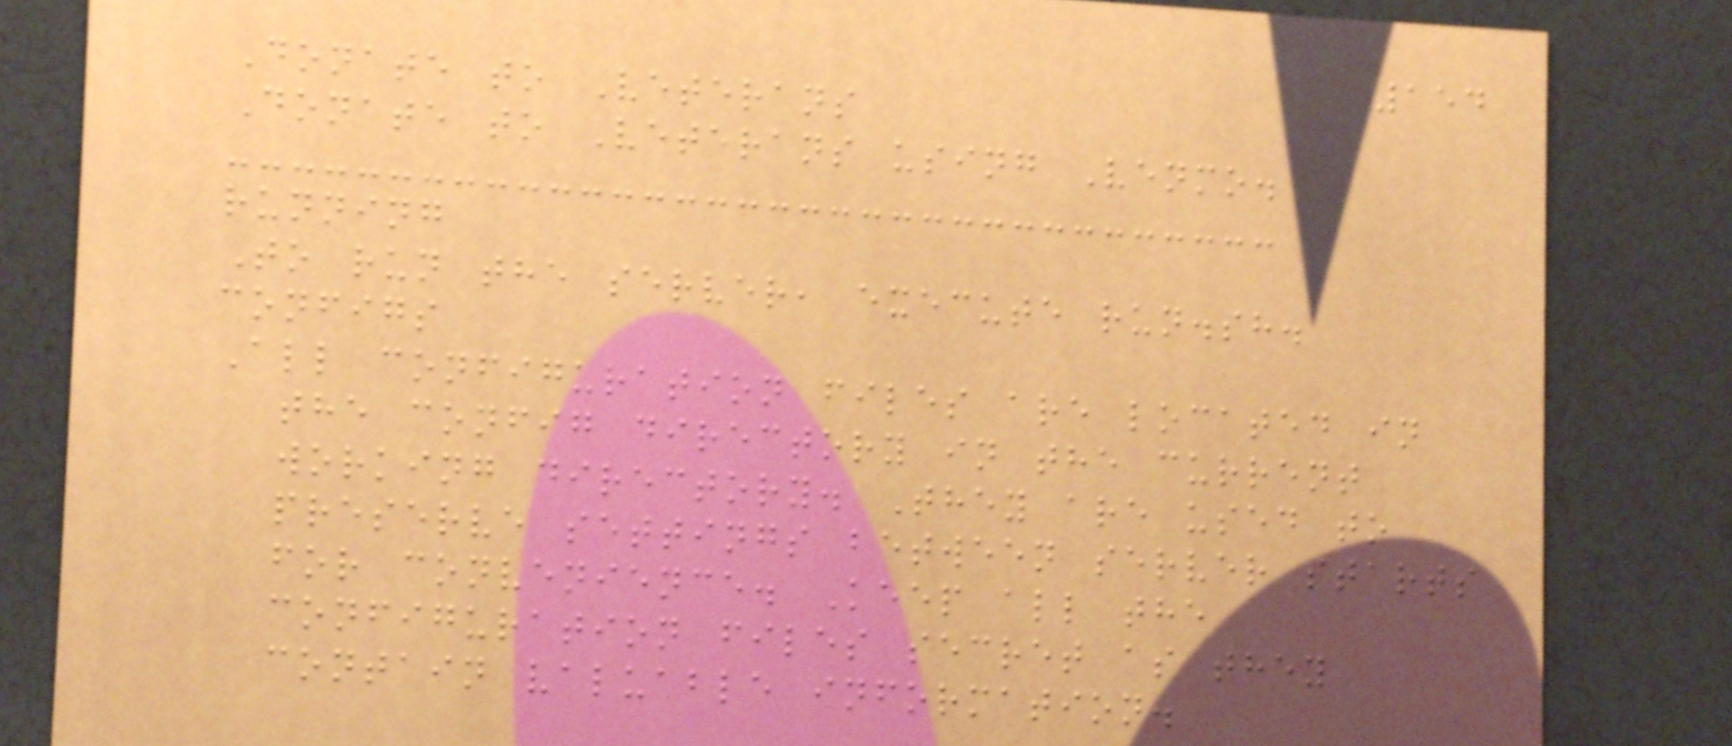154
Donate to Veterans
Donate to Veterans using Venmo.
running
To run the server, execute run.sh.
configs
All configuration files are located in
the config directory in the current
working directory. They are used to
preserve settings between server starts
for convenience. Keep all the
configuration files secret as they
contain valuable information.
